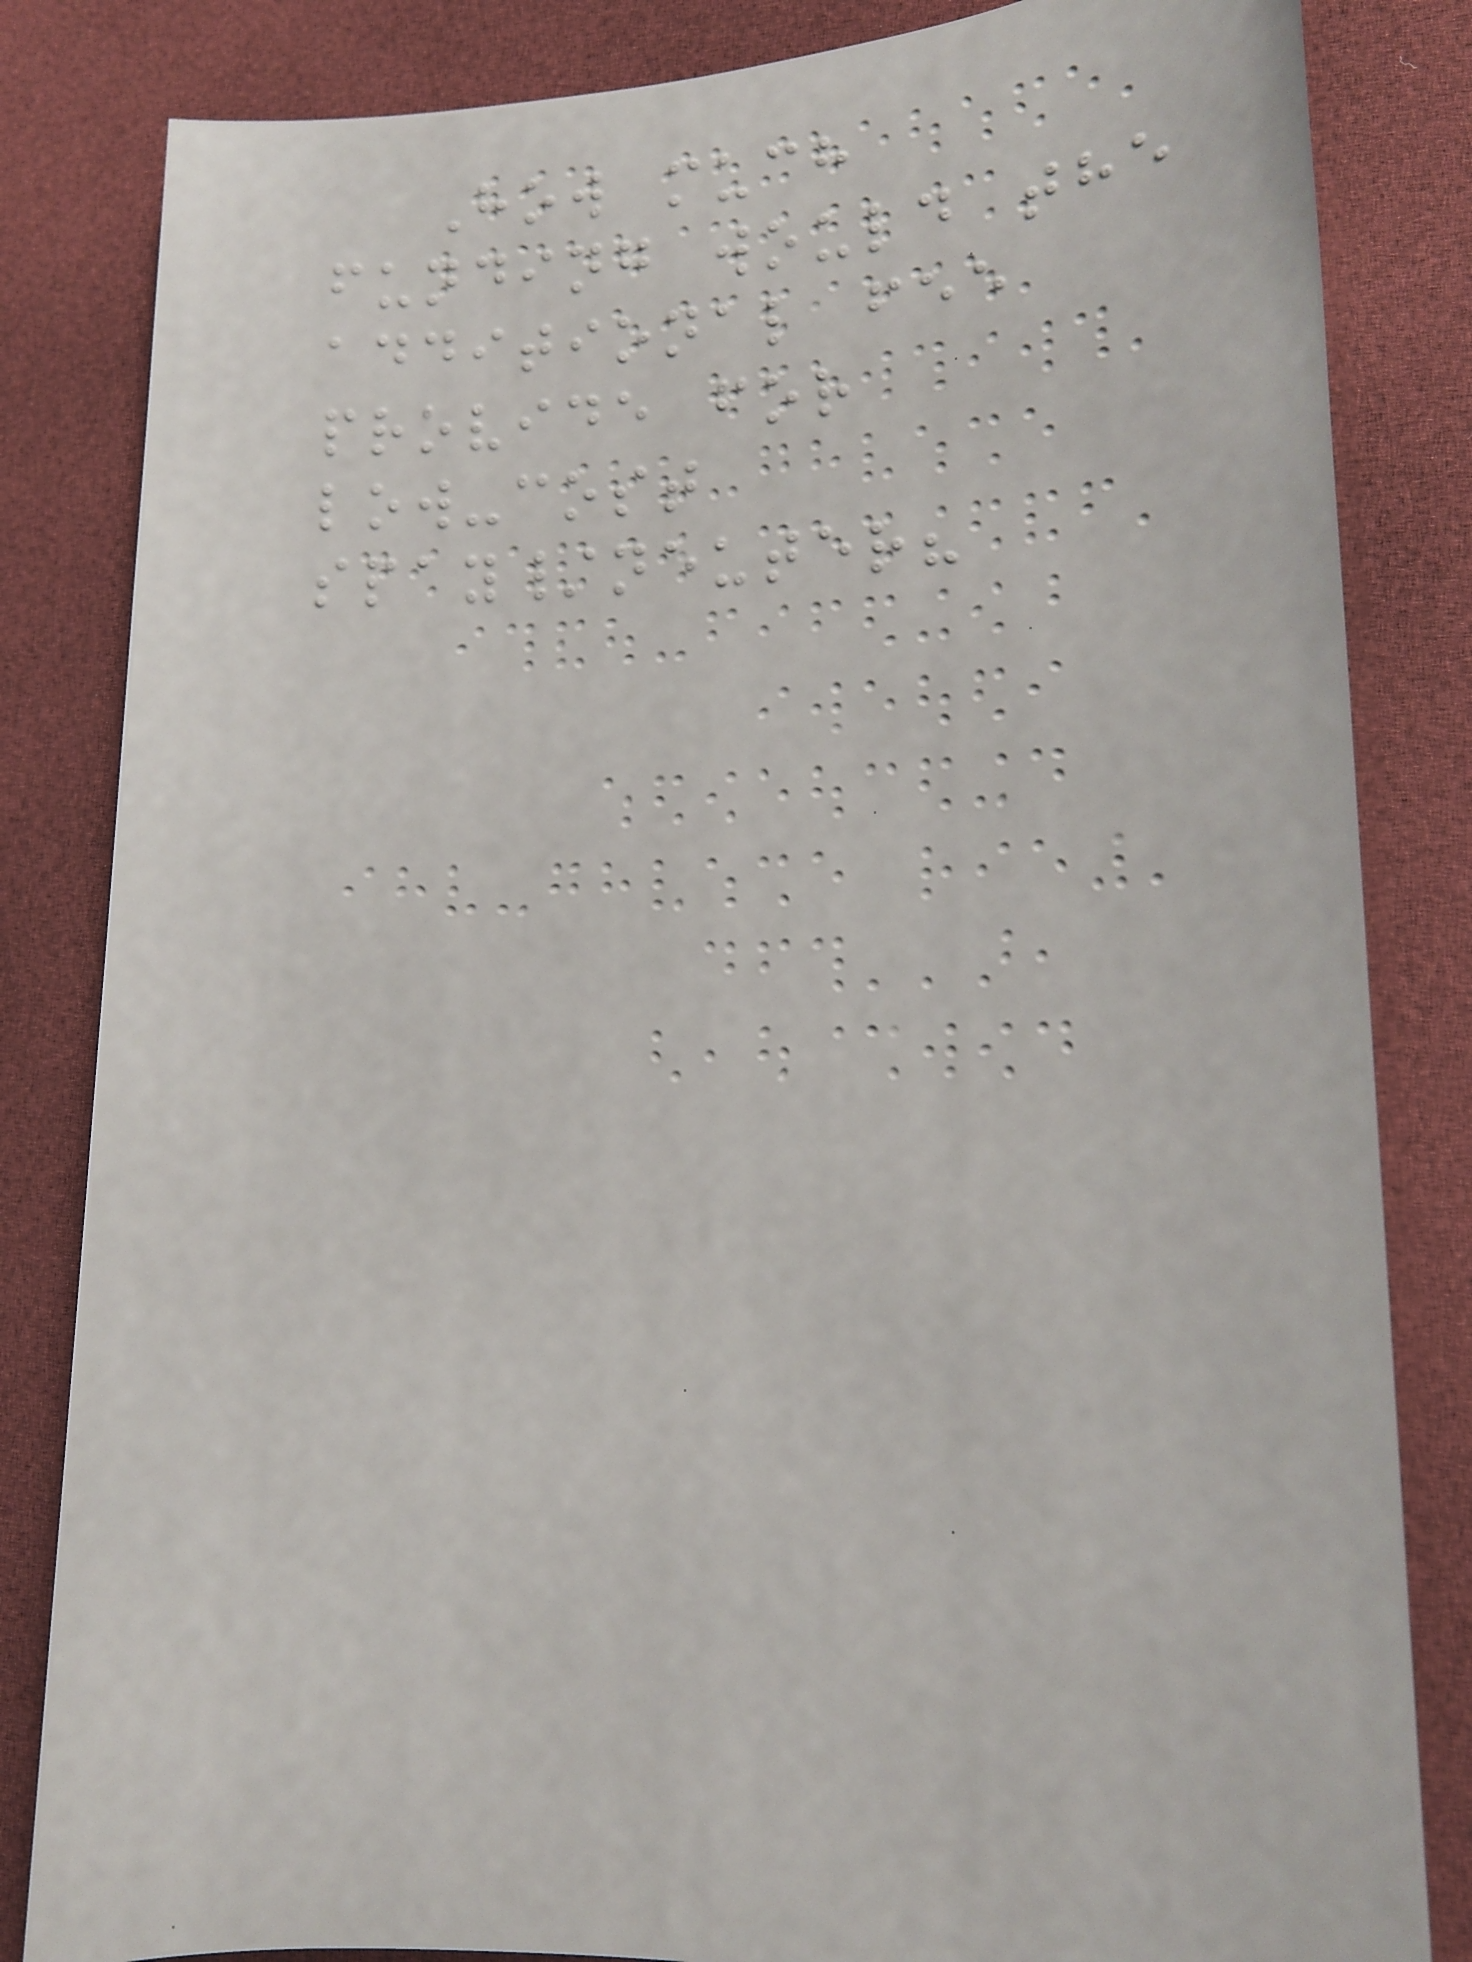How much
funding would the
additional fee
provide for
low-cost
spay/neuter?
